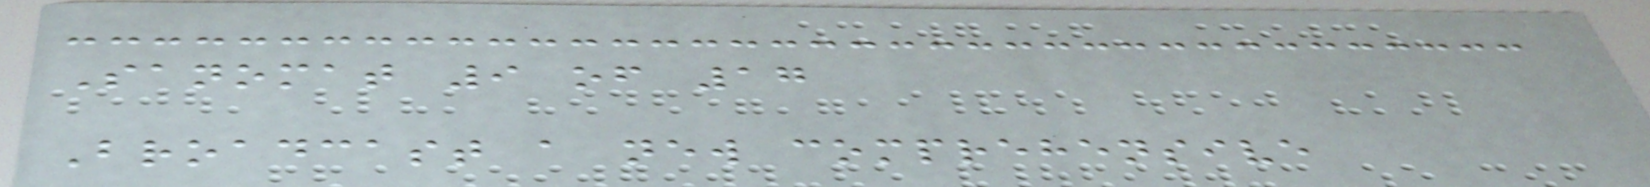Sanomat 9 of 17
Broadcast a new comprehensive
